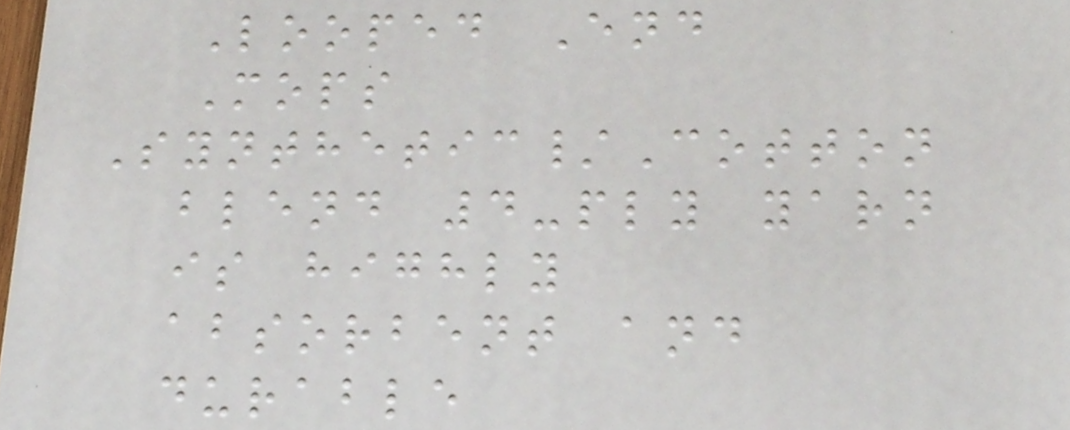Looped End
Mops
Synthetic/Cotton
blend 4-ply yarn
is highly
absorbent and
durable
